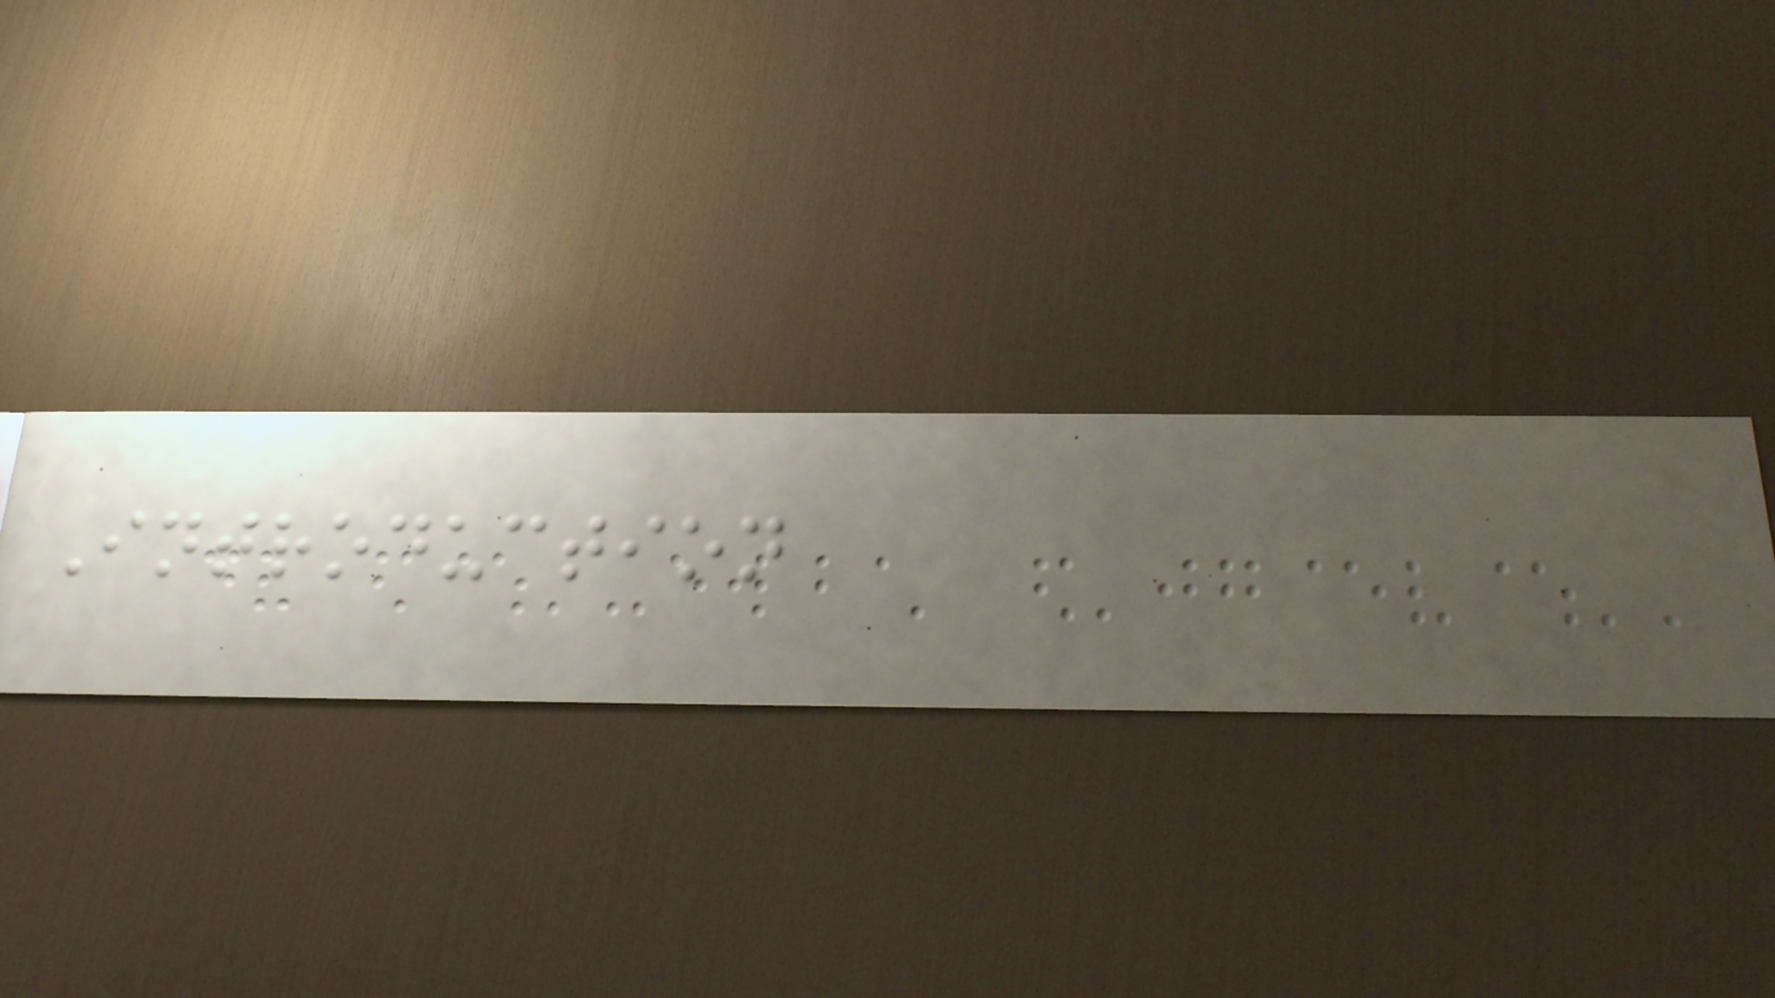Introduction
